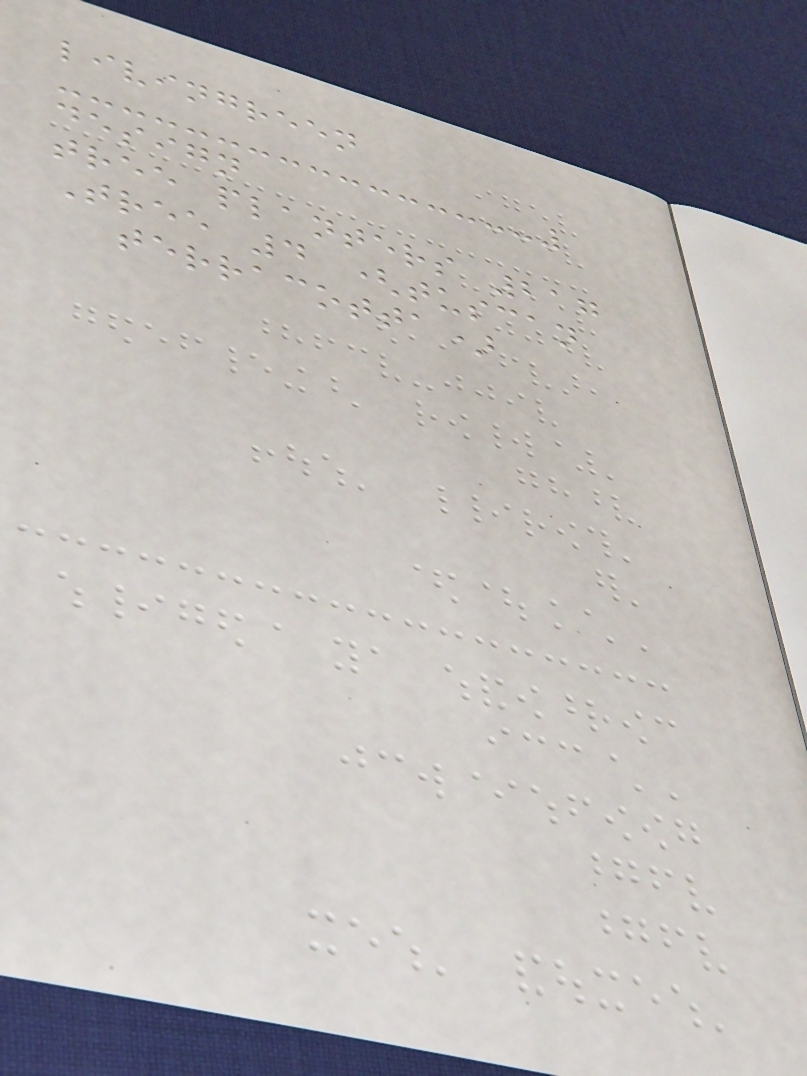livingreen
design
tree planters 217
Tree 4 (tuscan
terracotta)
